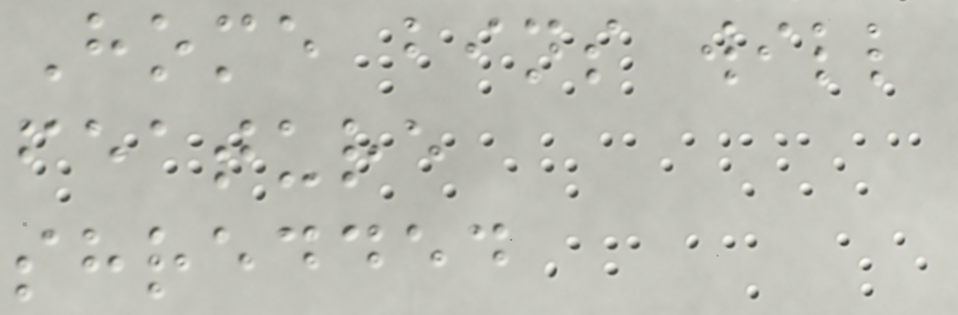Home bins will
feature
shredded
